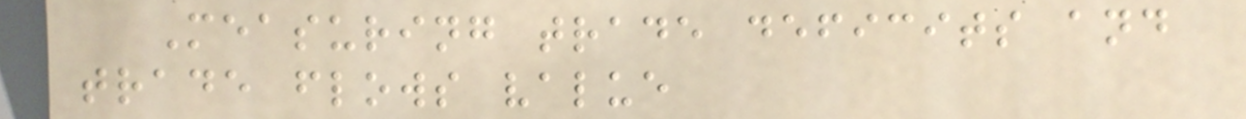Measuring trade deficits and
trade flows value
